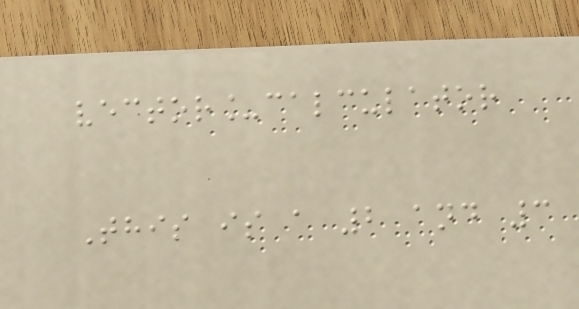vector_calculator
This is a 2 and 3
